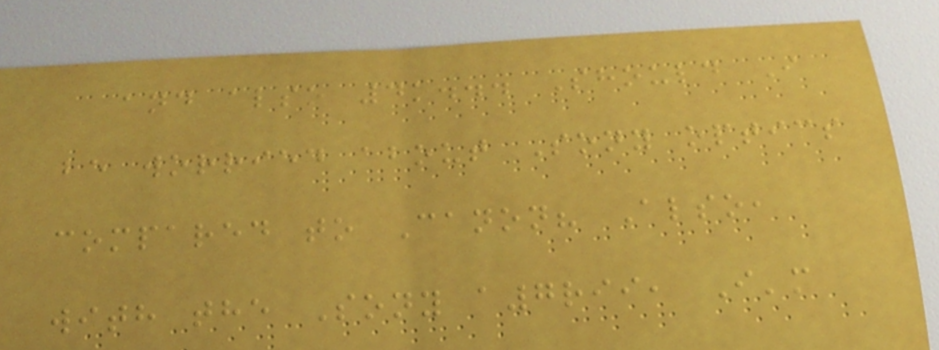and also 4k... Should I
be worried about Sony optics
compared to Canon? Also,
with the Sony a7rii, I'm
